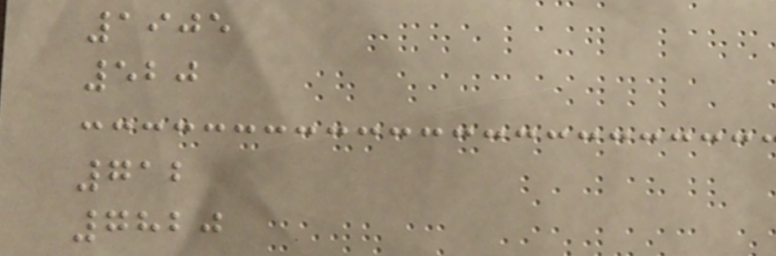1905
520
712
7820
